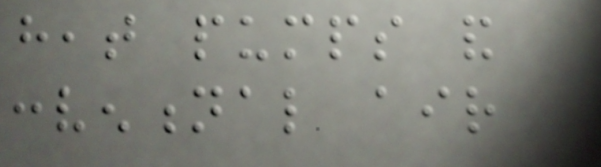heat pumps and
conventional air
